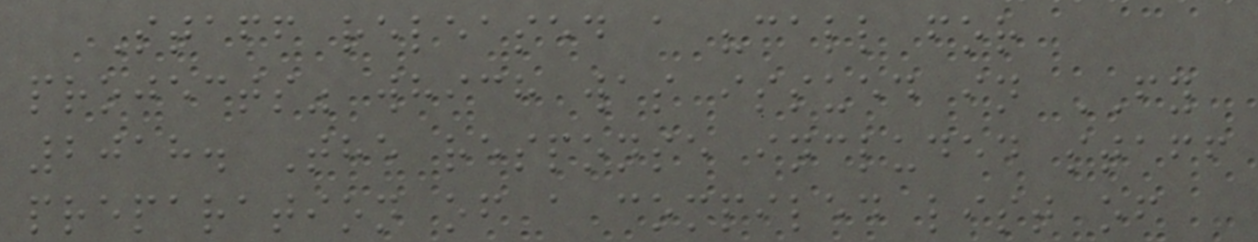Staff released a "call for
projects" which was issued in FY
2018. The response included staff
preparation of a compiled list of
